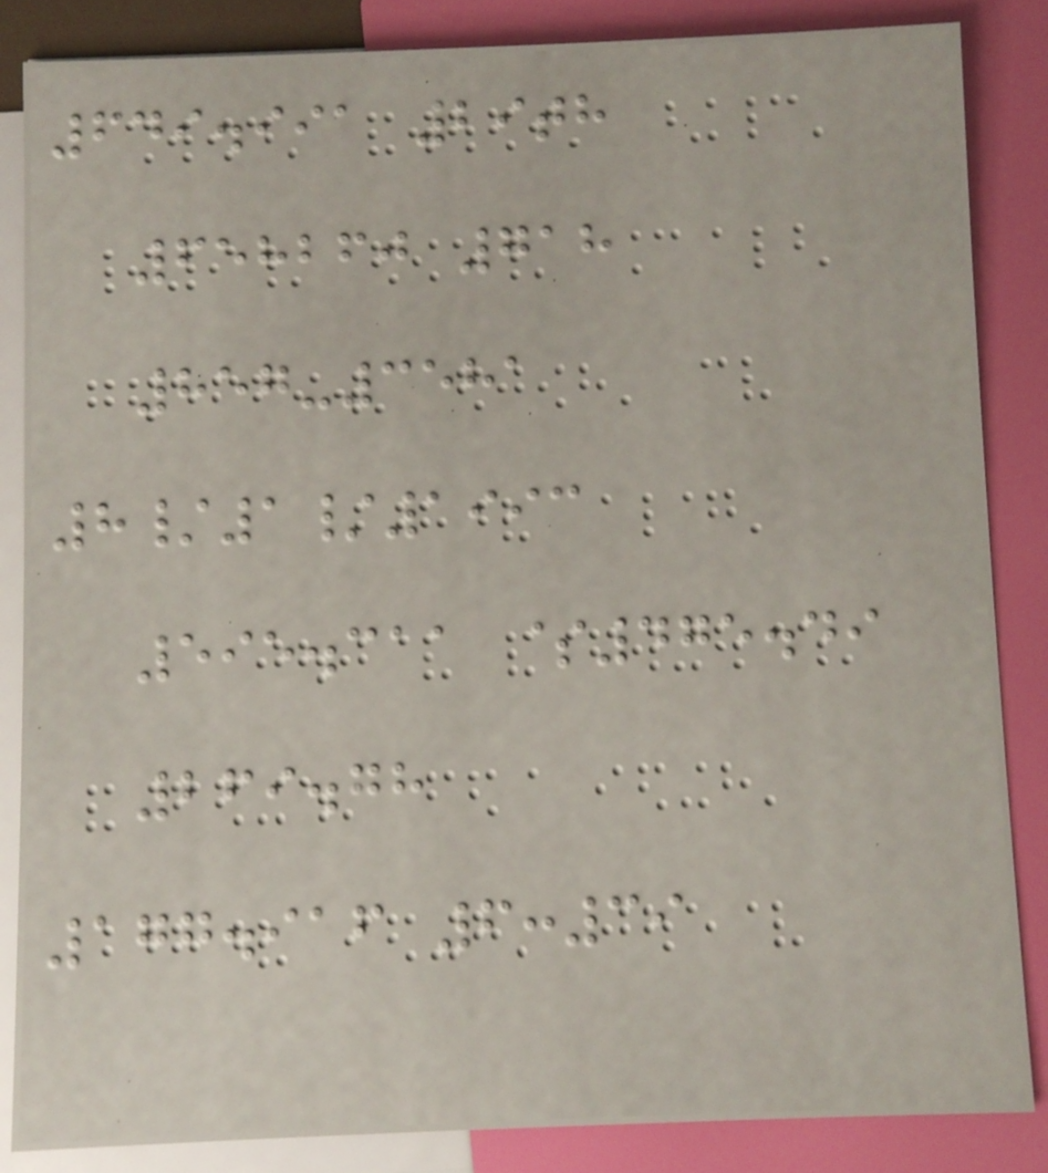649.991 29th
658260 718
857-3581
8/1/1993
595.311 $475.49
269.78
177.916 6:39
